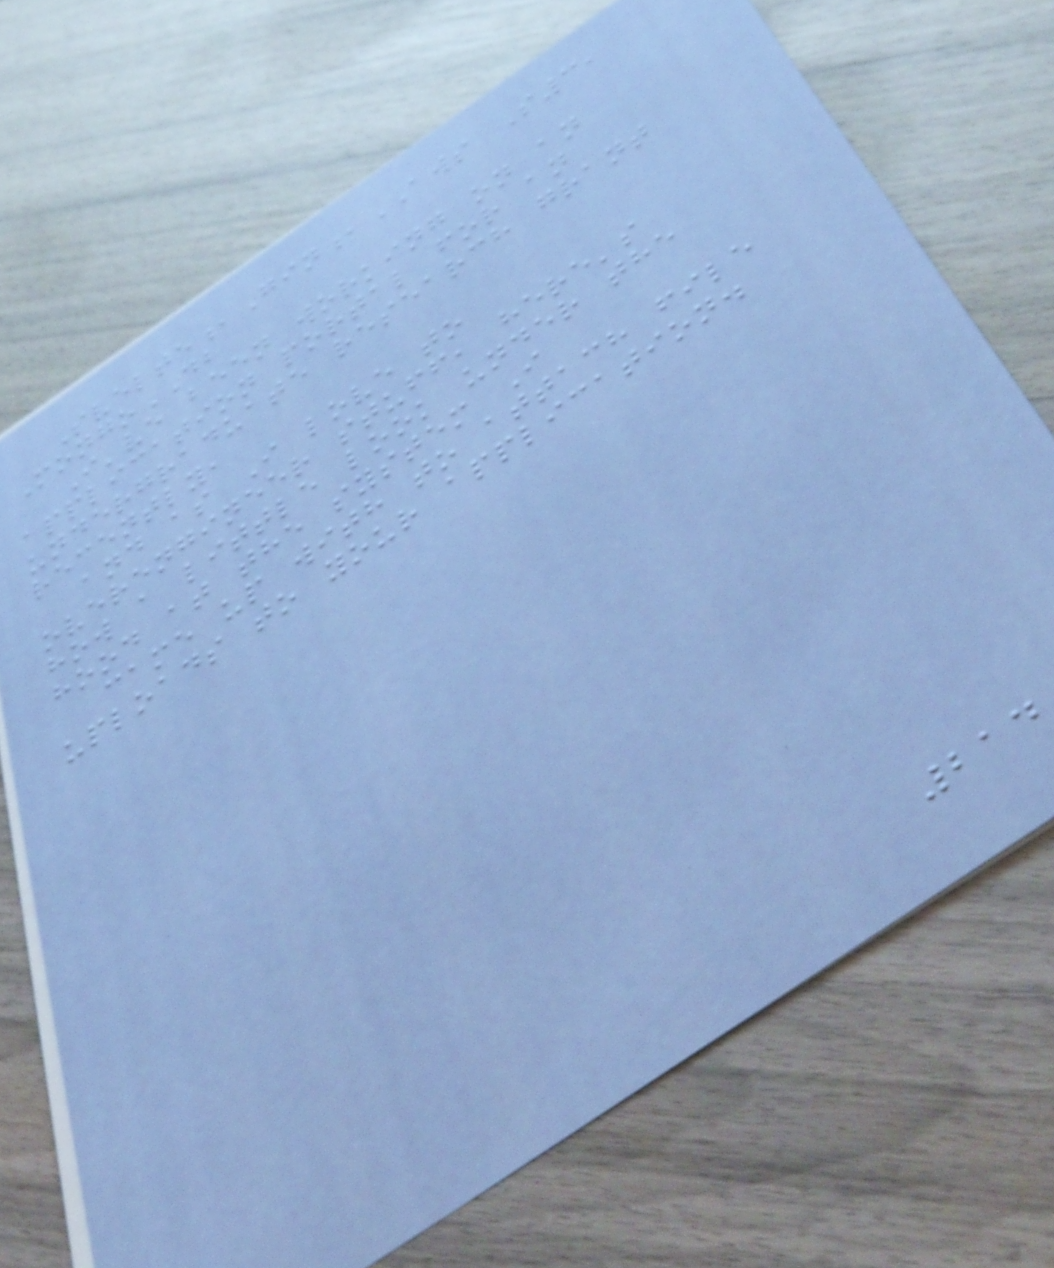Svelte,Gin,AWS S3,
MongoDB
I've been working on an
application portal for an
undergraduate research grant
recently,
and as I love to
overengineer stuff, here's
how a little look under the
hood at the system I
came up with to attach file
uploads to your application.
214
